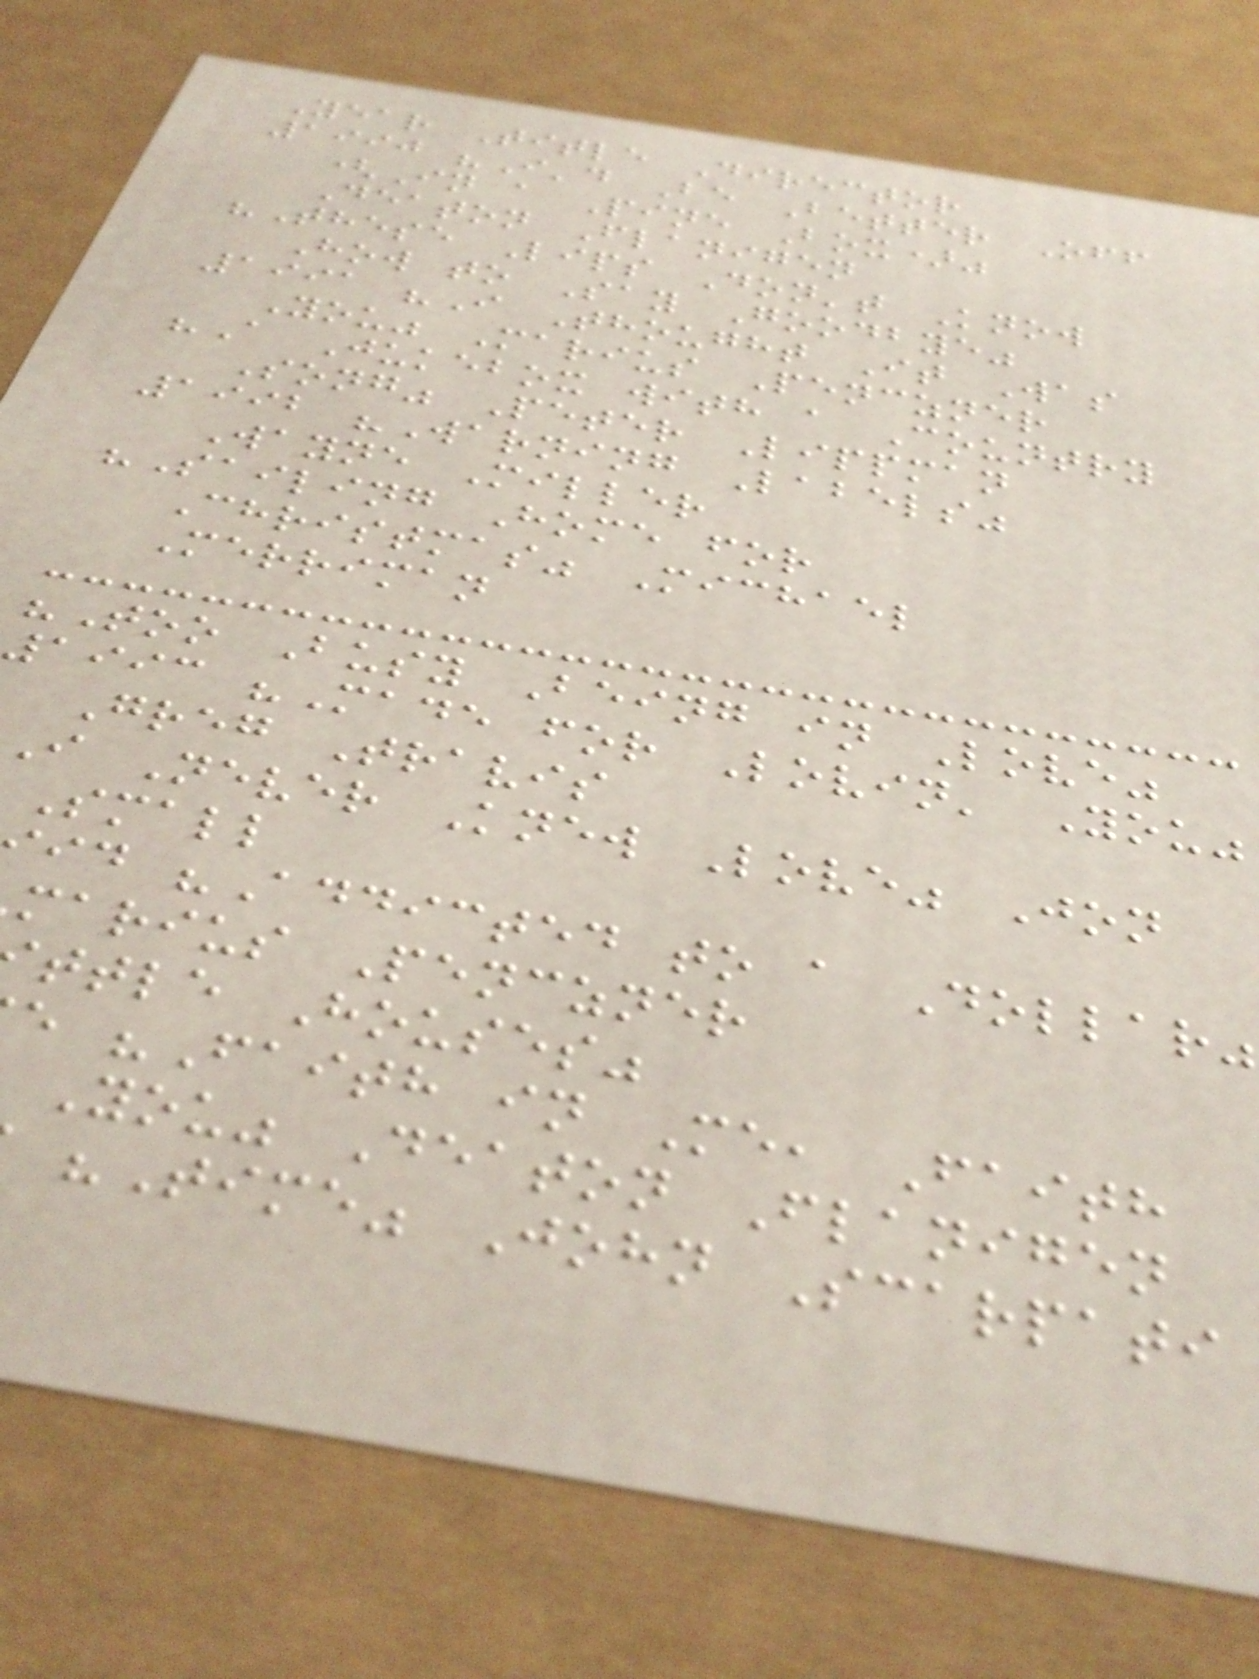Year Title Director
1990 "I'd Be Better Off
(In a Pine Box)"
Deaton Flanigen
"These Lips Don't Know
How to Say Goodbye"
1991 "I Thought It Was
You" Marius Penczner
"A Jukebox with a Country
Song" Peter Lippman
1992 "Warning Labels"
Wayne Miller
"Sailing Home for
Christmas" Michael
Merriman
"Too Busy Being in Love"
1993 "Made for Lovin' You"
Greg Travis
i Never Knew Love" Jon
Small
id "Addicted to a Dollar"
marius Penczner
ttle Houses"
e "Faith in Me, Faith
You" Deaton Flanigen
"Time" John Scarpati
